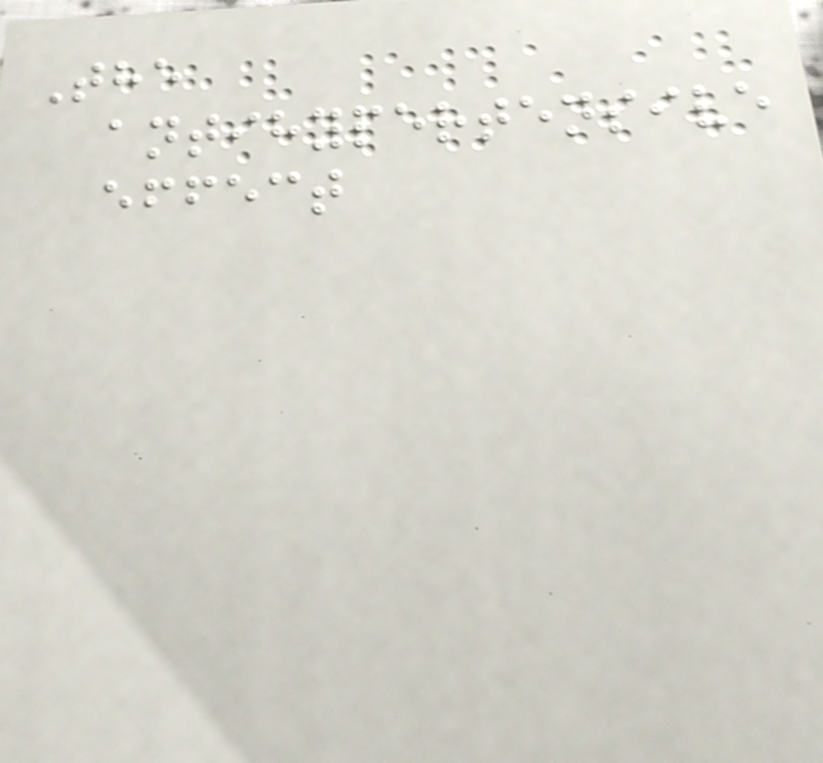The
antihypertensive
effect
